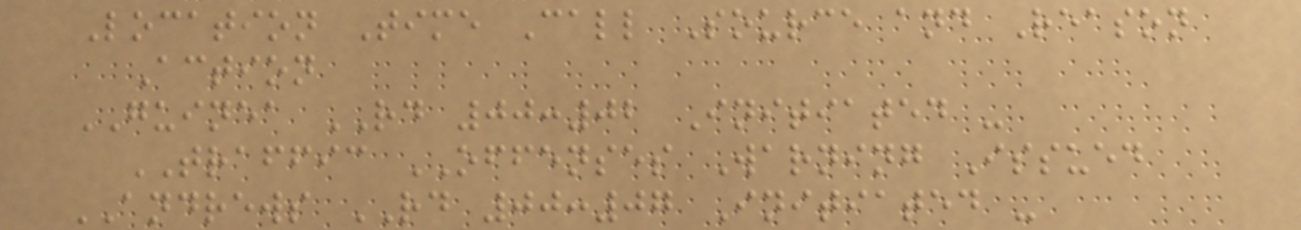Location Time Call Source and Reason
Action
GUINEA RD 00:02 Initiated -
TRAFFIC OFFENSES Warning Issued
ANDREWS RD 00:07 Initiated -
